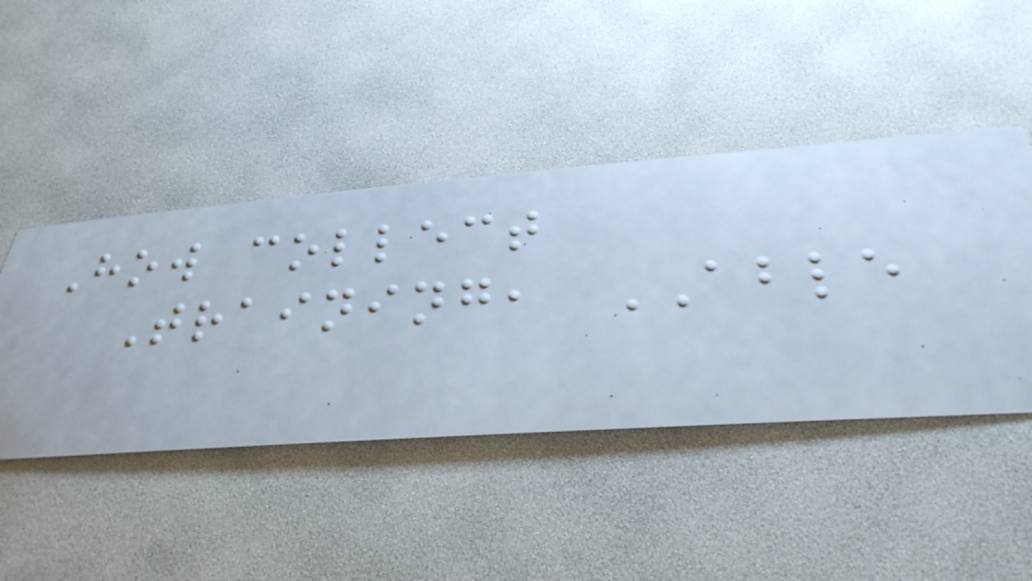How collect
Training, ABLE
